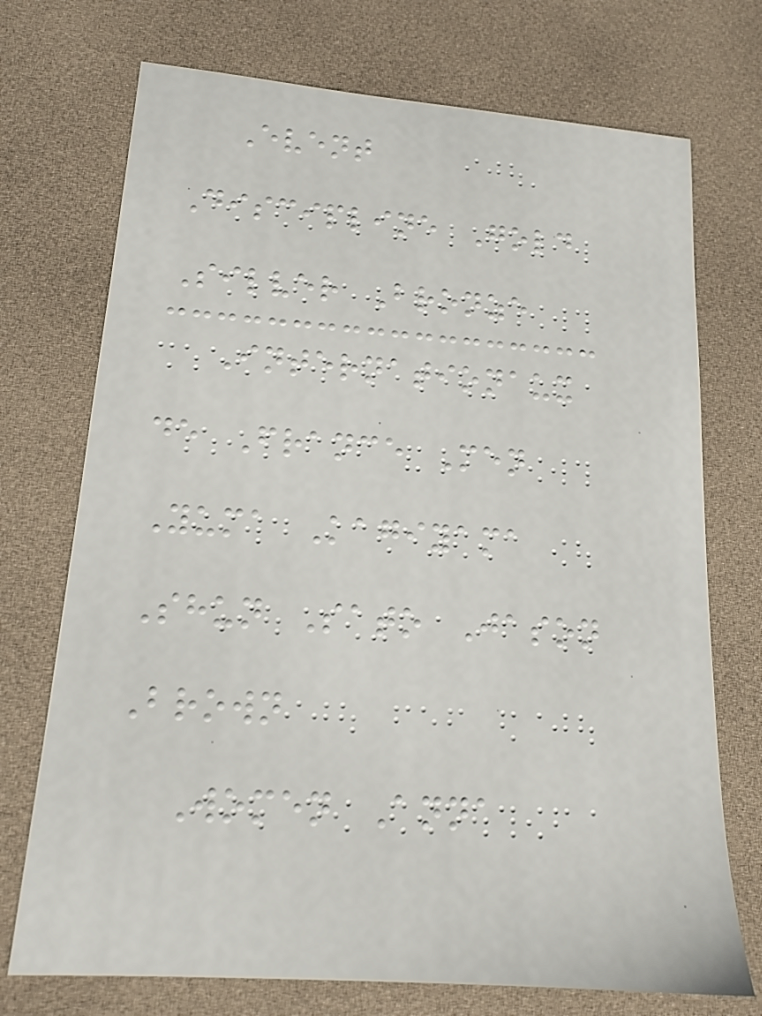Event
Discipline Gold
Silver Bronze
Internationaux
de France Men
Yuma Kagiyama
Shun Sato Jason
Brown
Women Anna
